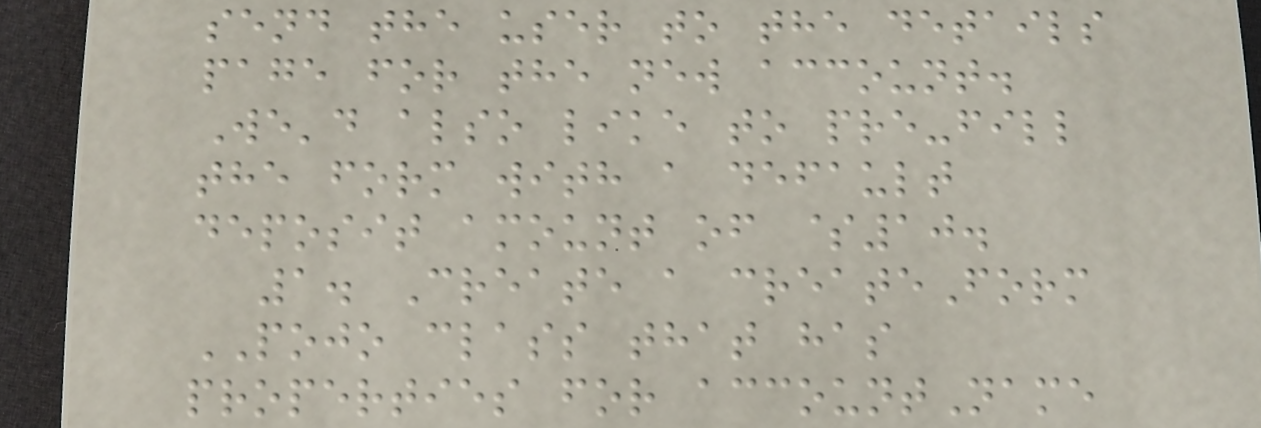send the user to the details
page for the new account.
We'd also like to pre-fill
the form with a default
deposit amount of $10.
1. Create a createForm
POJO class that has
properties for accountName
